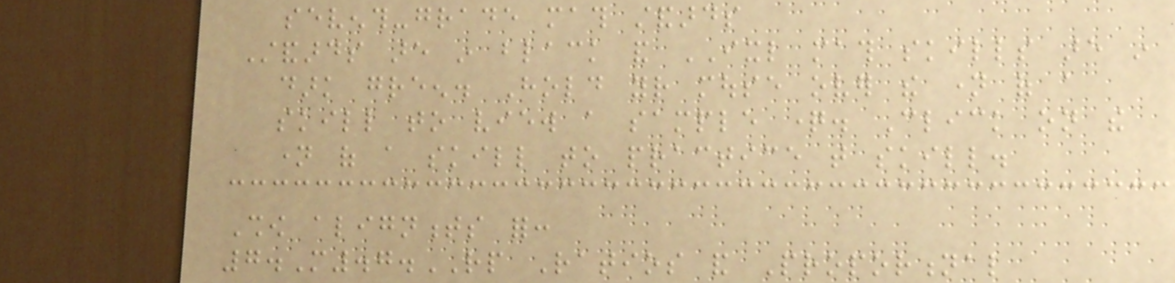seventh-grade math standards
Standards are in black and IXL math skills are in
dark green. Hold your mouse over the name of a
skill to view a sample question. Click on the
name of a skill to practice that skill.
Show alignments for:
7.M.7.RP Ratios and Proportional
